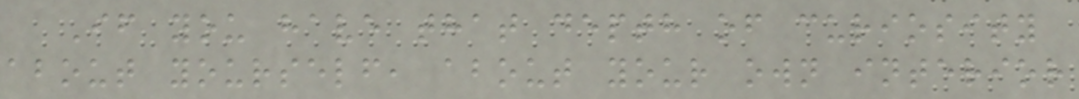If you have that depth of curiosity
about yourself, about your own interior
